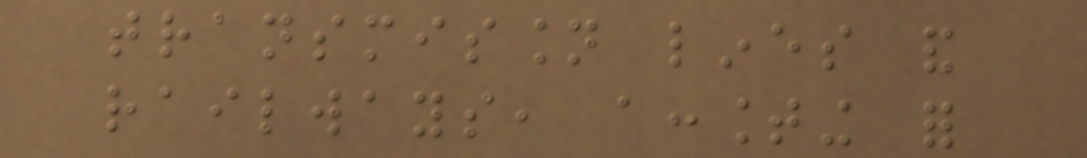transmission lines and
railways, accounting for
